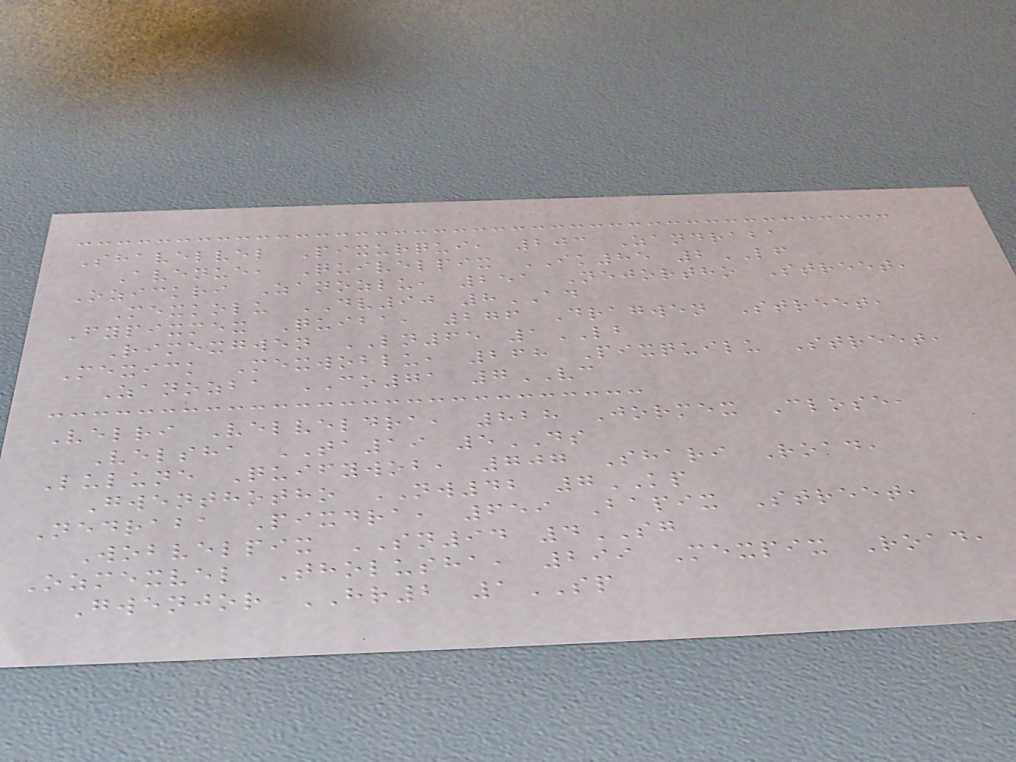Shavelvel Pixurqui, 203 Zandraba
Avenue, Quivelpix IK85 2LF
Ozickri Zanozlu, 251 Nejortho Street,
Mexkolu DV90 8AD
Fypixmex Quiba, 276 Dragwen Street,
Rimexgwen LN65 1LB
Mexick Mexwoblu, 268 Pixquilu Street,
Zanozba CO71 7VC
Velri Velveldra, 828 Jormex Close,
Velsha TA19 5DS
Lulune Quifywob, 707 Shari Road,
Gwenthotho NW42 7KP
Nedraba Pixdra, 659 Bapix Street,
Wobvelpix SN94 4SG
Ozmexvel Tholusha, 299 Mexpix Road,
Gwenjor HR2 1SP
